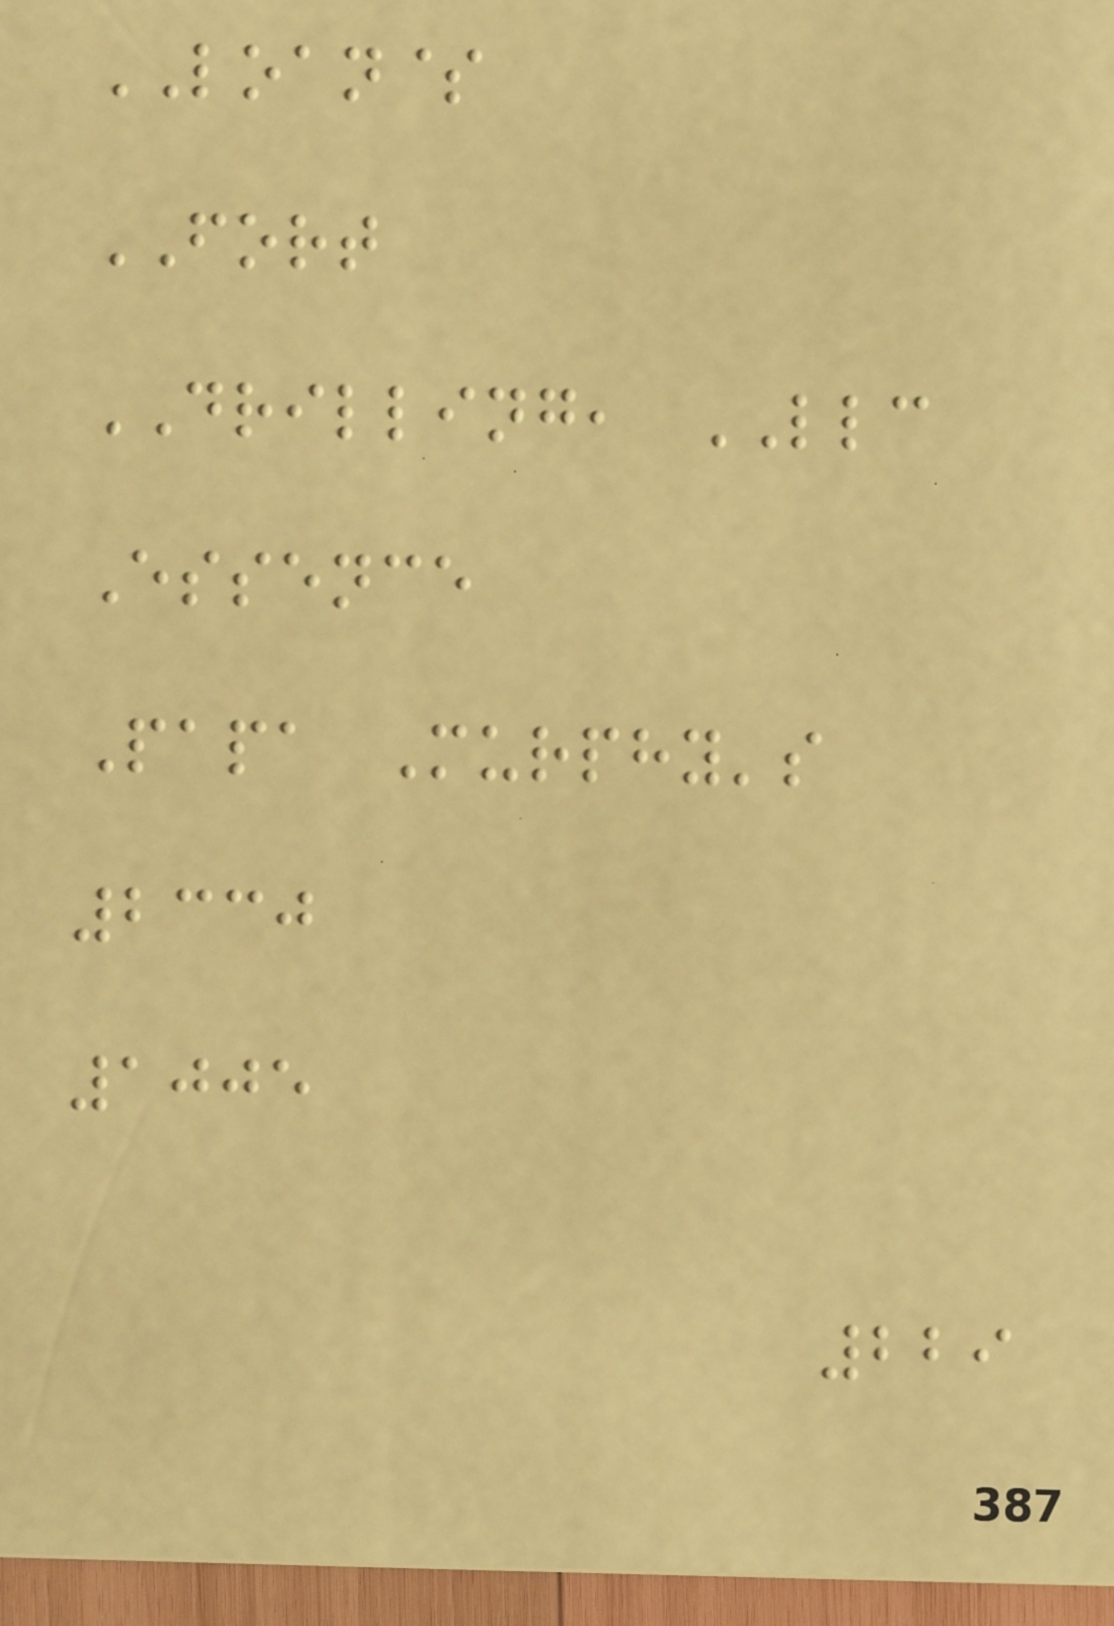LOAN$
FORT
DRILLING, LLC
Essence
Papa Murphy's
2330
1005
229
